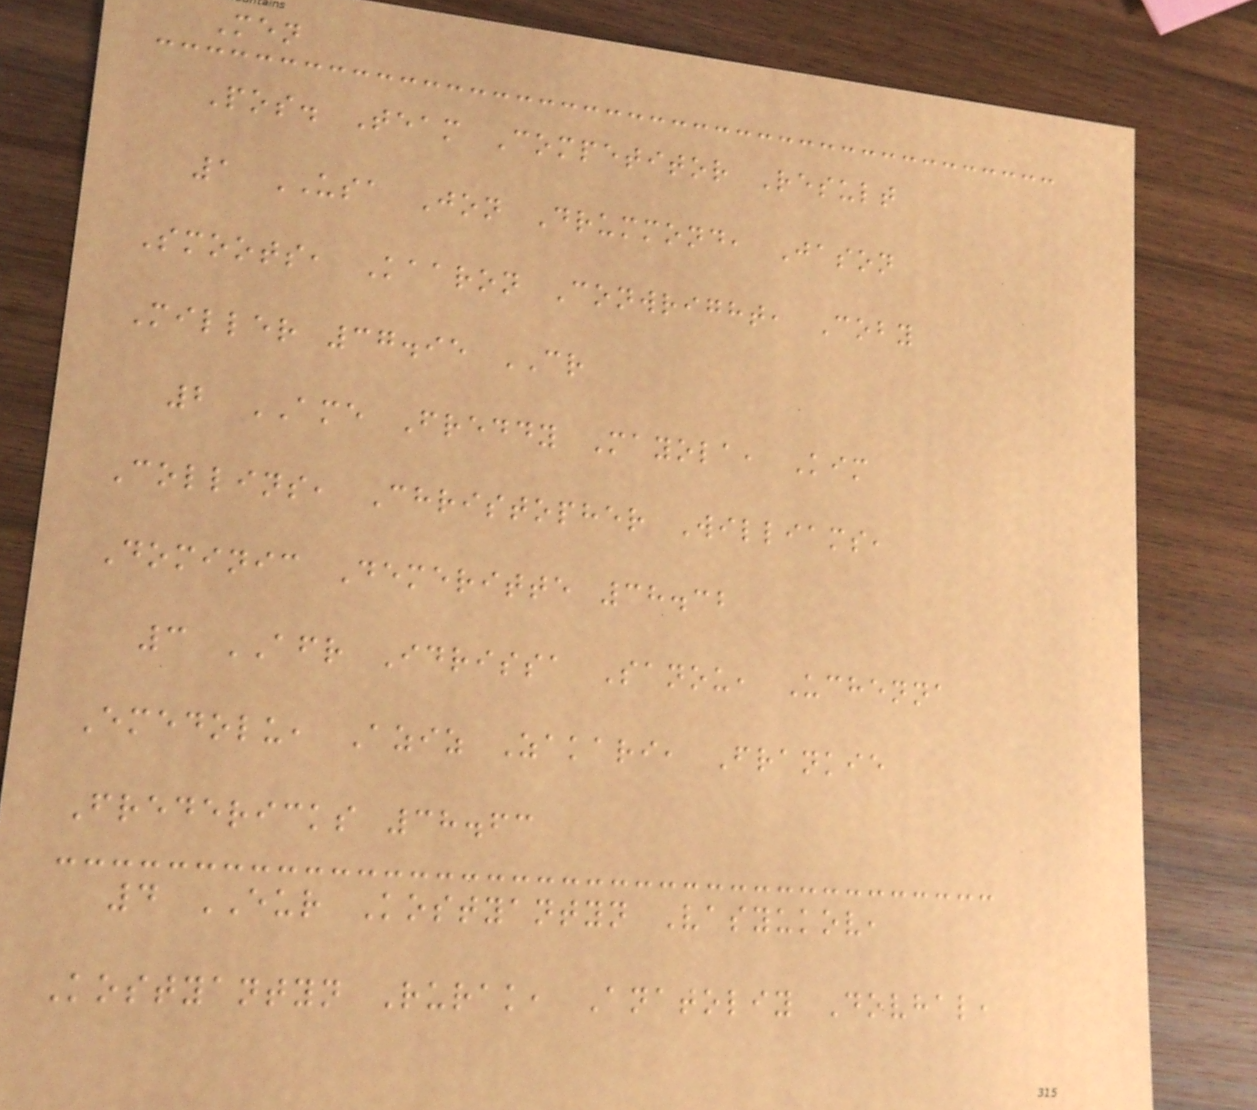Men
Pos. Team Competitor Result
1 USA Jon Drummond, Jason
Smoots, Kaaron Conwright, Coby
Miller 37.95 CR
2 AME Freddy Mayola, Kim
Collins, Christopher Williams,
Dominic Demeritte 38.32
3 AFR Idrissa Sanou, Uchenna
Emedolu, Aziz Zakari, Frankie
Fredericks 38.63
4 EUR Kostyantyn Vasyukov,
Kostyantyn Rurak, Anatoliy Dovhal,
